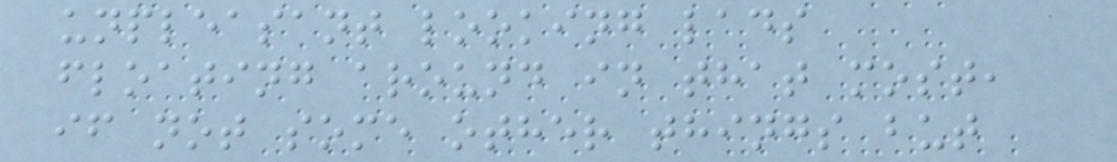unpleasant looking lads
floating around in that most,
if not some other things but
